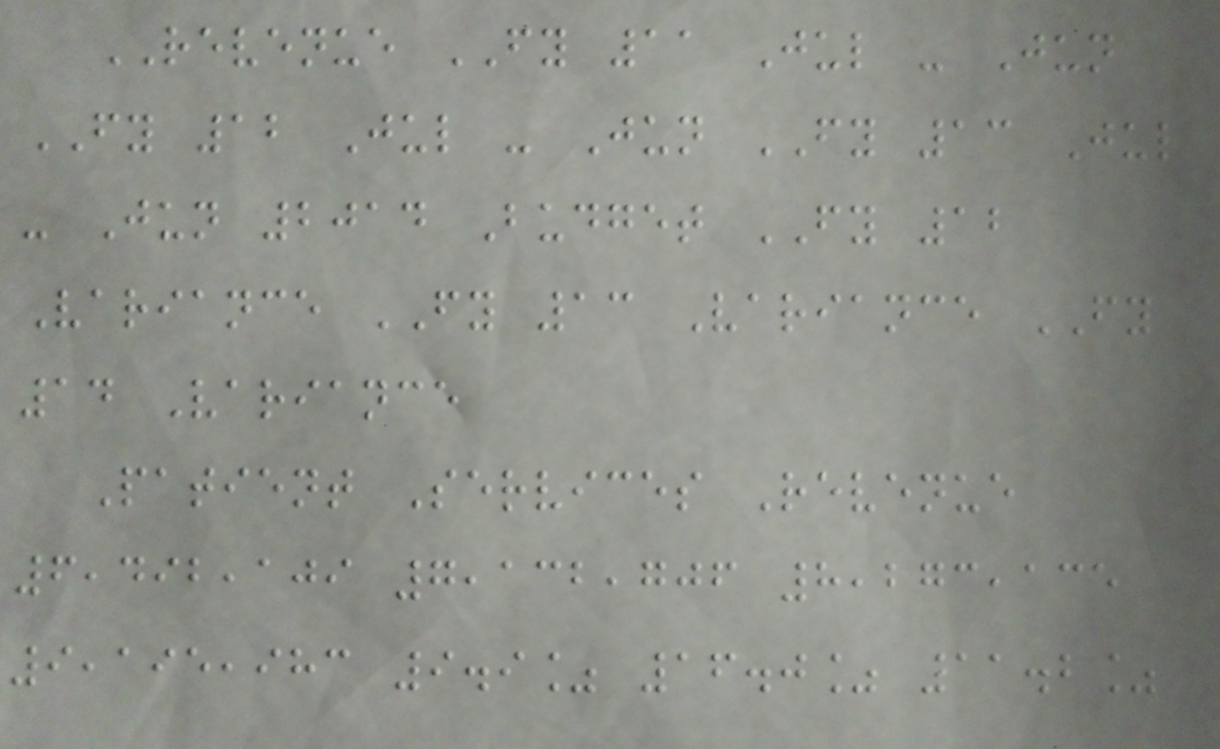REVENUE FY 11 Jul - Jun
FY 12 Jul - Jun FY 13 Jul
- Jun 2014 Budget FY 12
Variance FY 13 Variance FY
14 Variance
Patient Services Revenue
6,492,109 7,132,706 8,273,135
9,195,983 9.9% 16.0% 11.2%
